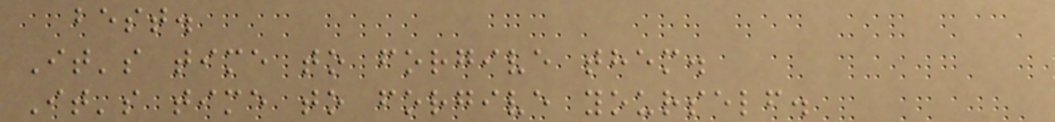best.
It's time to forgive them.
It's time to forgive yourself.
